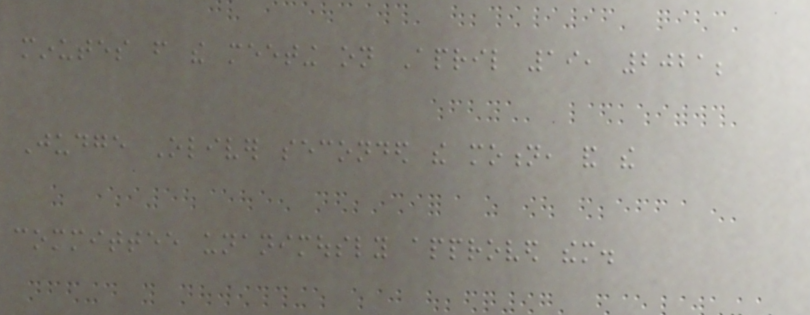minutes from the meeting on April 19, 2021;
Judge Oliver seconded the motion, and the
committee unanimously approved them.
